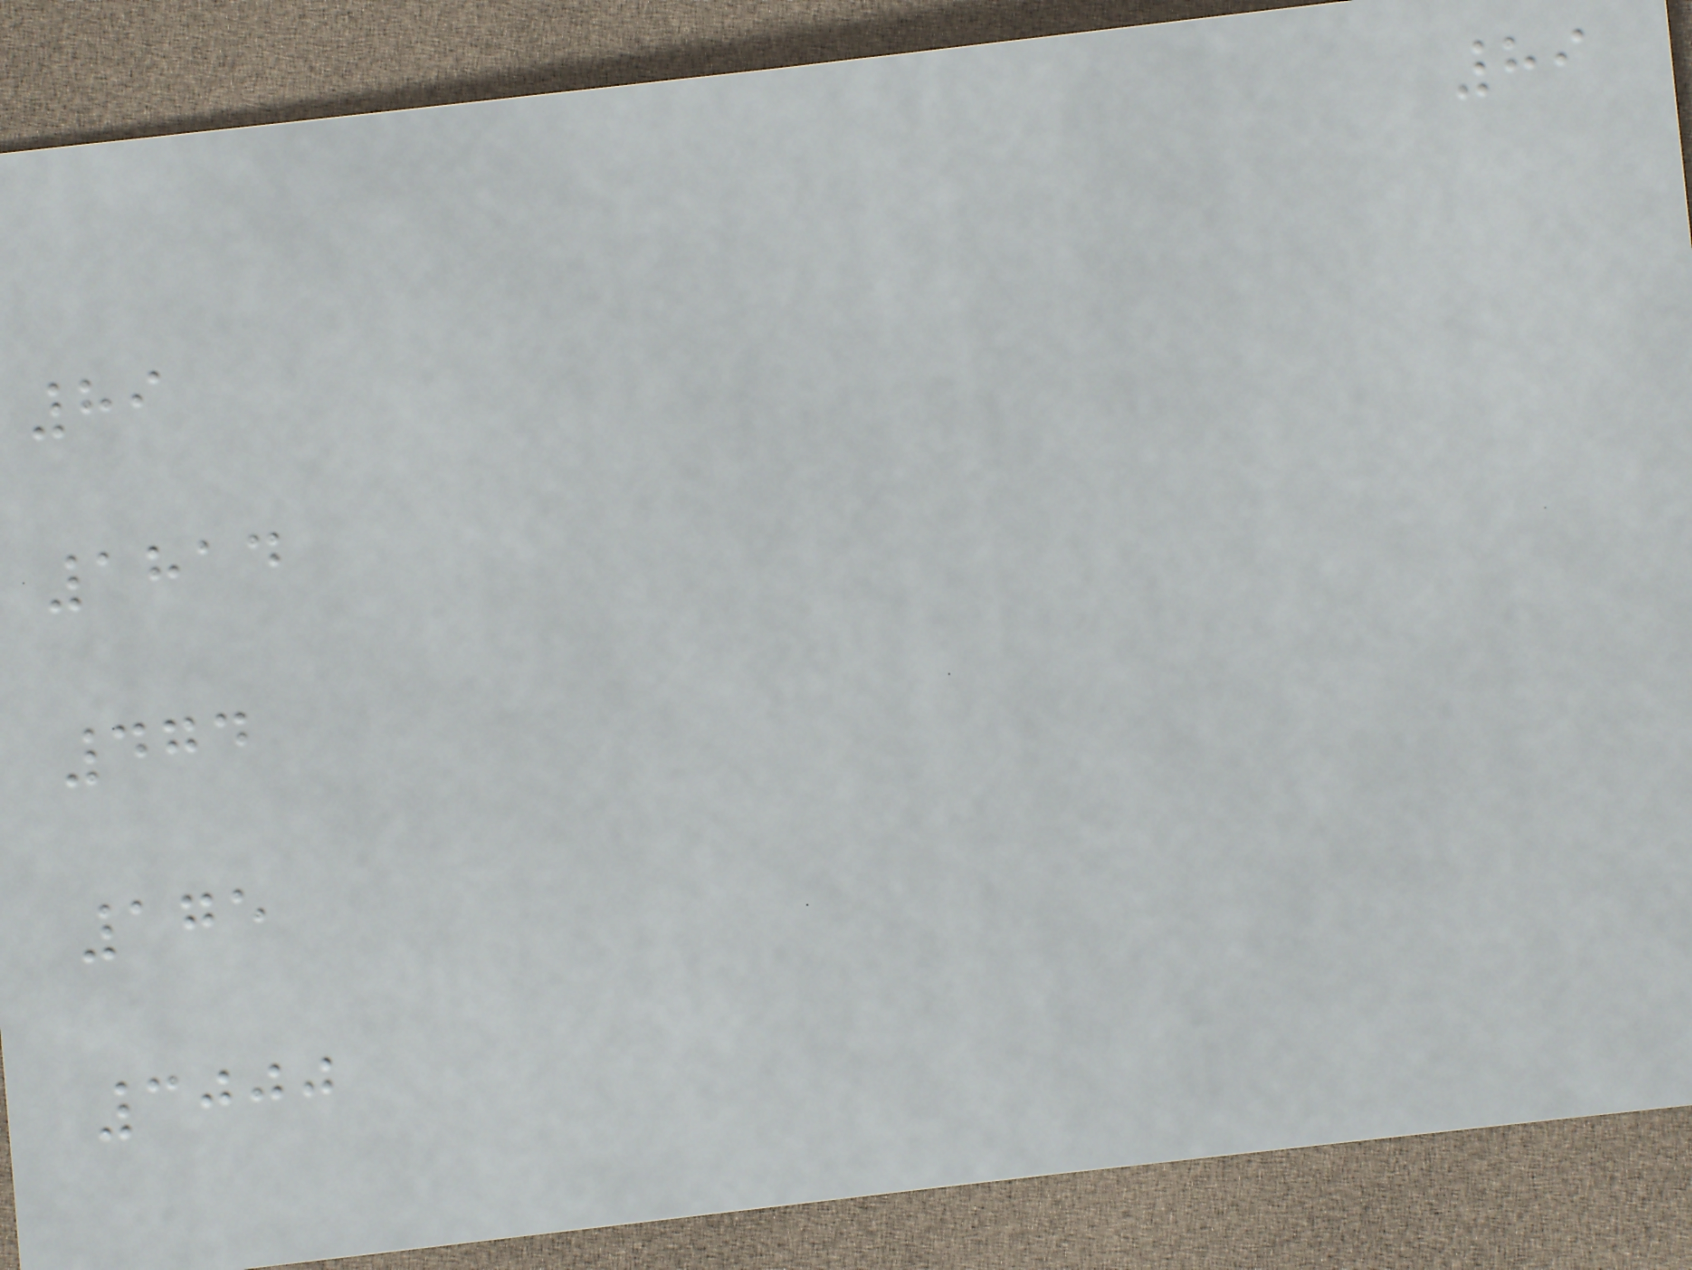89
89
1814
474
175
3000
